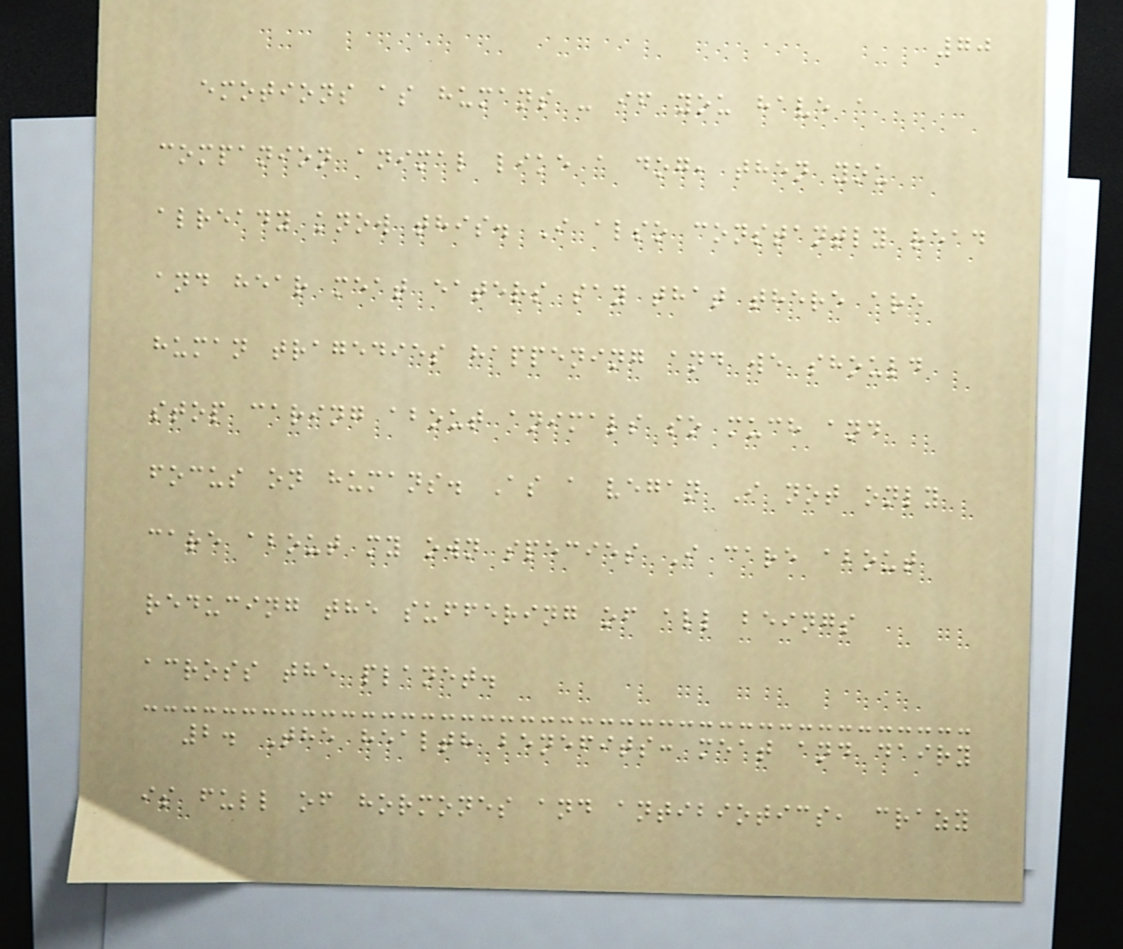70
emotions as humans - if you have a
companion animal like a dog, then you
already know this. I also constantly read
and hear meat eaters say that there are
human tragedies happening and we should
stop caring about animals so much and
focus on humans. As a vegan I not only
care about my own species I care about
reducing the suffering of all beings
across the planet.
2. The health benefits: meat and dairy
is full of hormones and antibiotics, crazy
